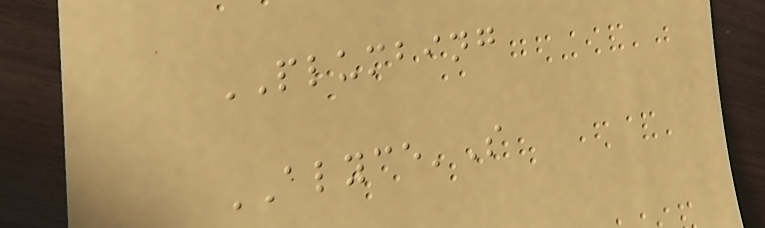PLUMBING
ALYCE'S
